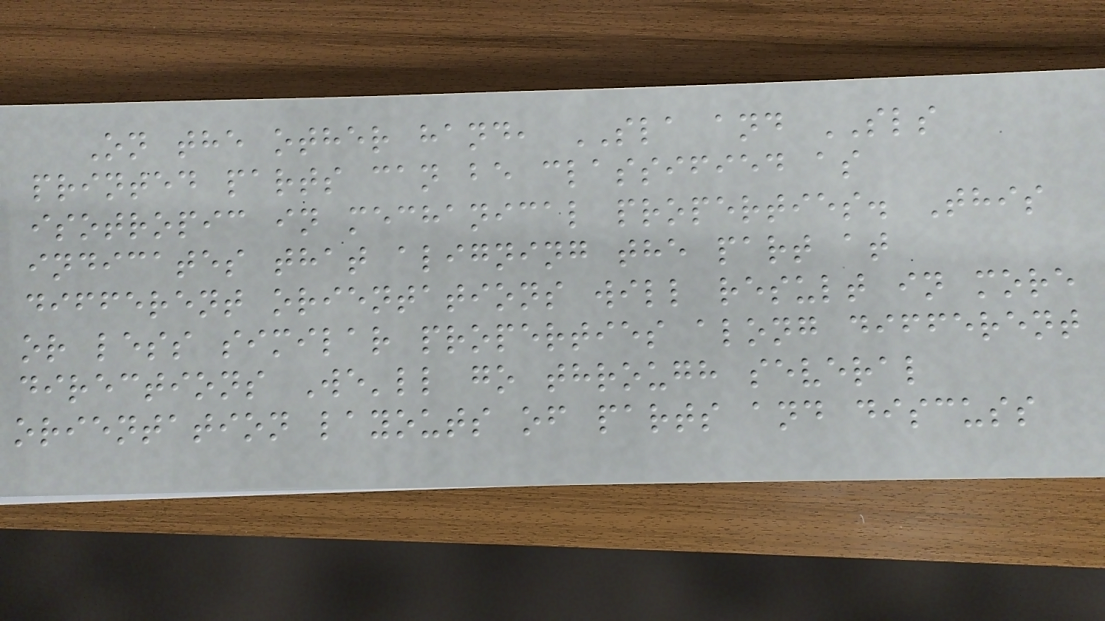On the other hand, SLA and SLS
printed parts can be classified as
isotropic in mechanical properties. This
indicates that aligning the part at
different orientations will result in more
or less similar properties along different
directions We'll go through several
orientation layouts of parts and discuss
